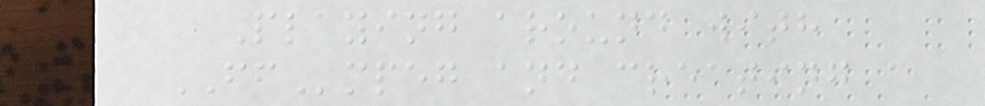Playing around with
FFmpeg and creating a
